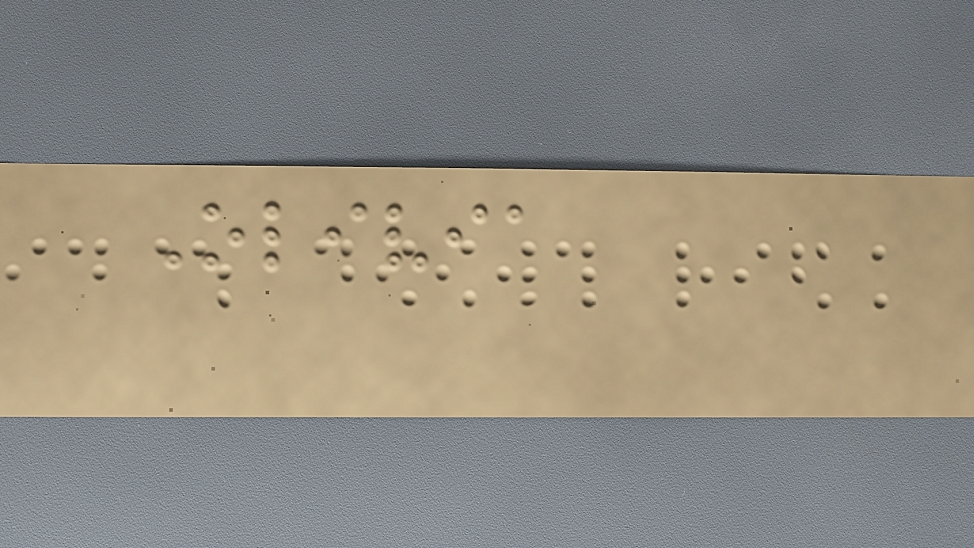Olivia
